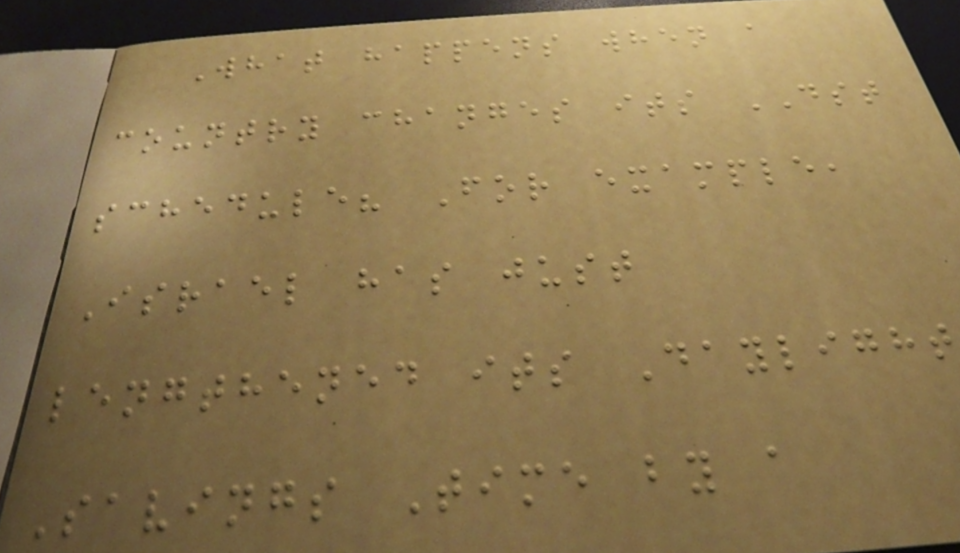What happens when a
country changes its DST
schedule? For example,
Israel has just
lengthened its Daylight
Savings Time by a
